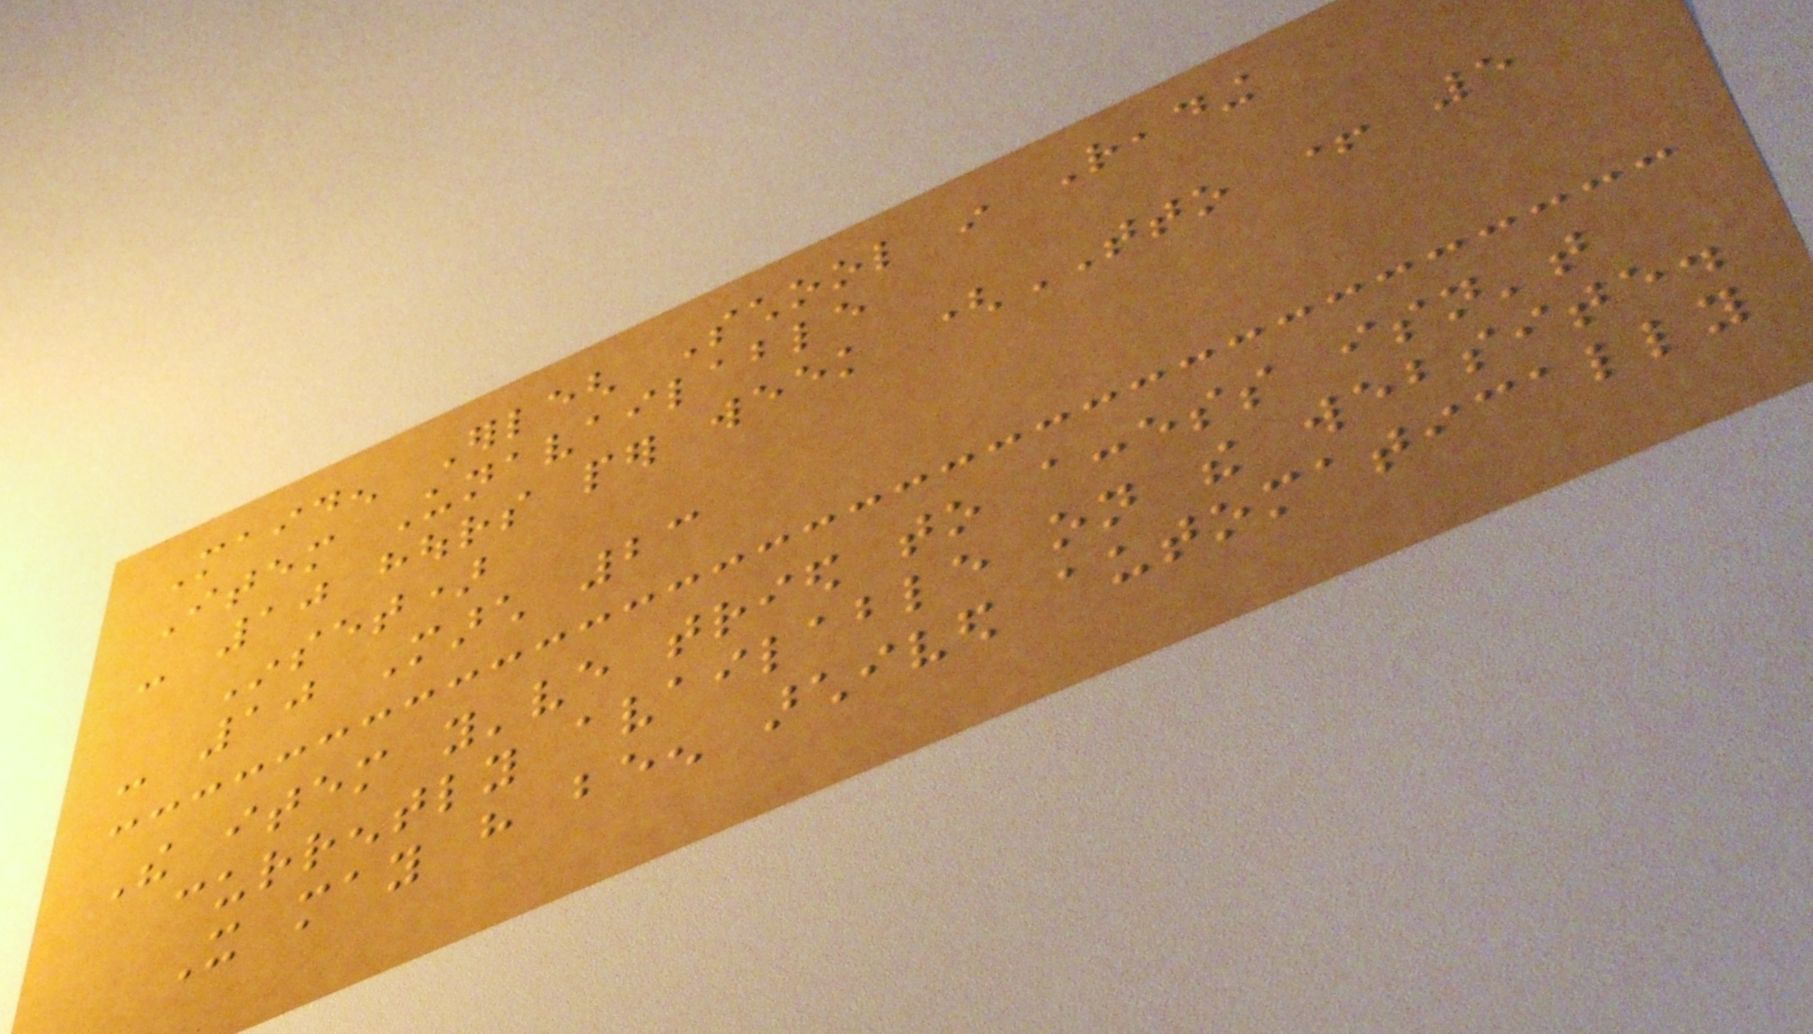Maiden Erlegh School in Reading
Item Unavailable
- 10 hours per week (TTO + 5
Inset)
- 10 March 23
The item you've tried to access isn't
currently available on the website.
It may have been archived automatically
